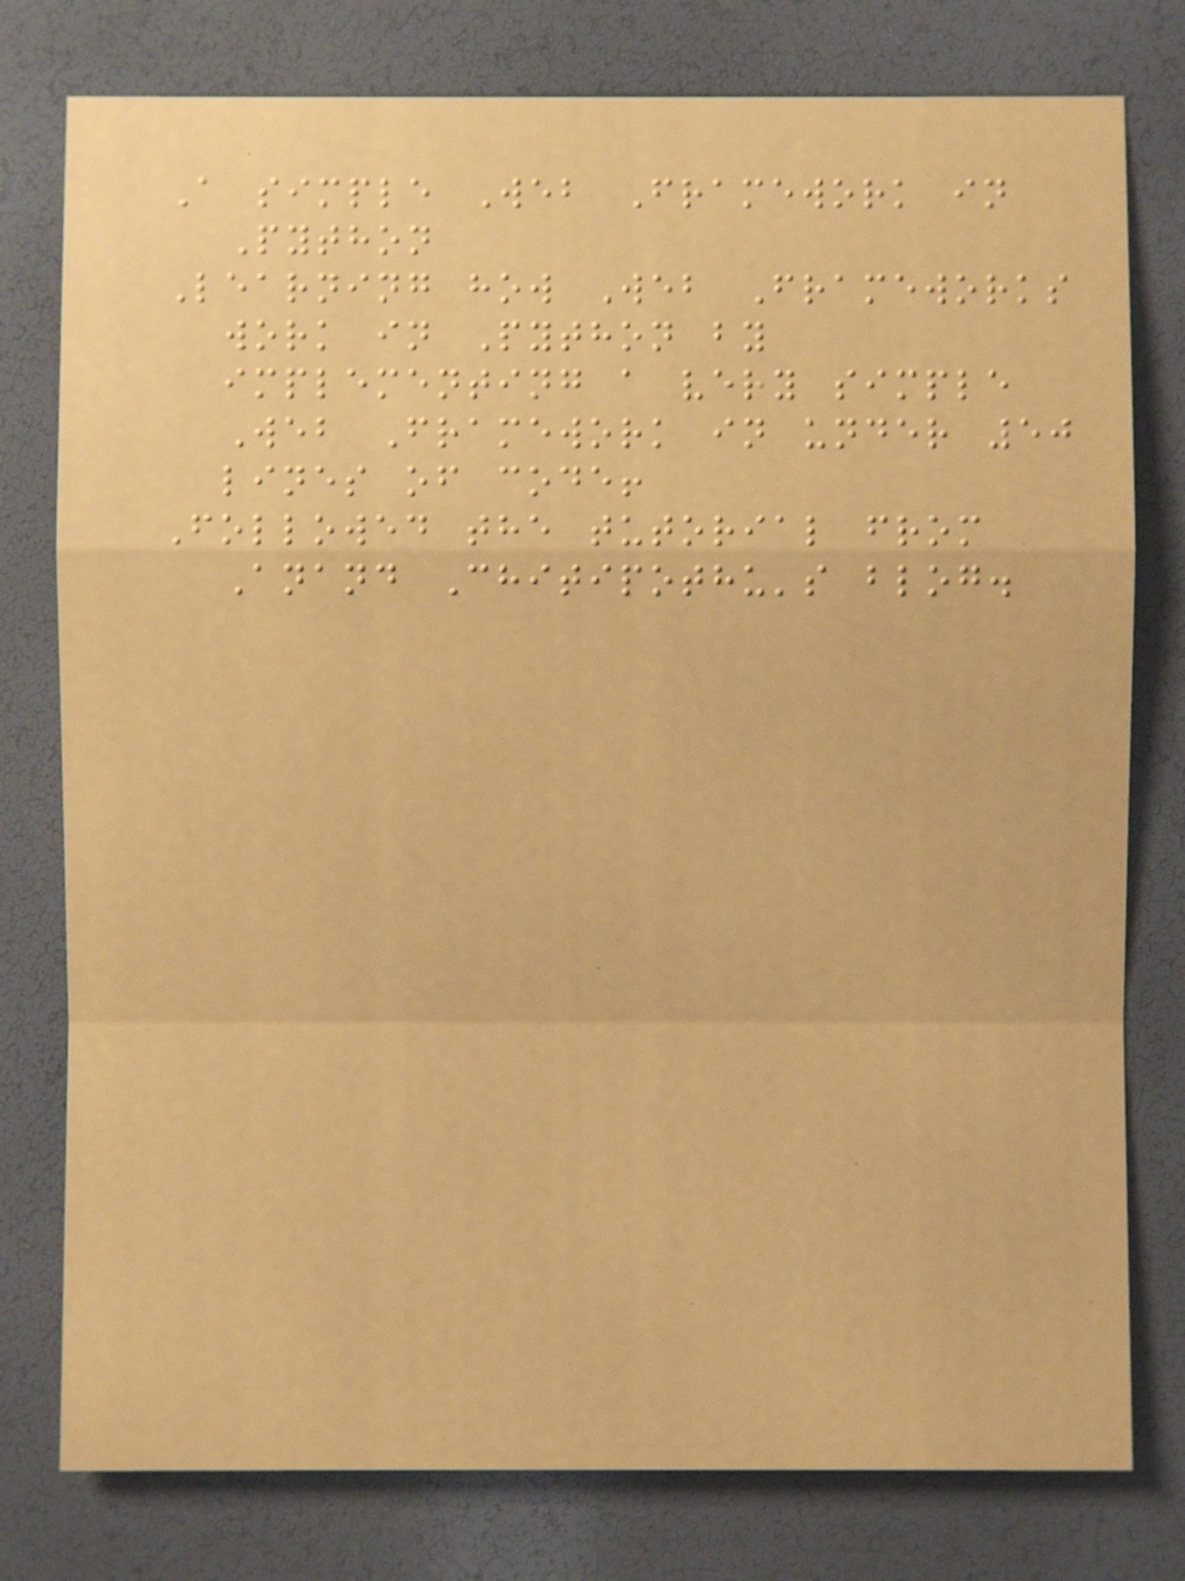A simple Web Framework in
Python
Learning how Web Frameworks
work in Python by
implementing a very simple
Web Framework in under 50
lines of code!
Followed the tutorial from
Anand Chitipothu's blog.
